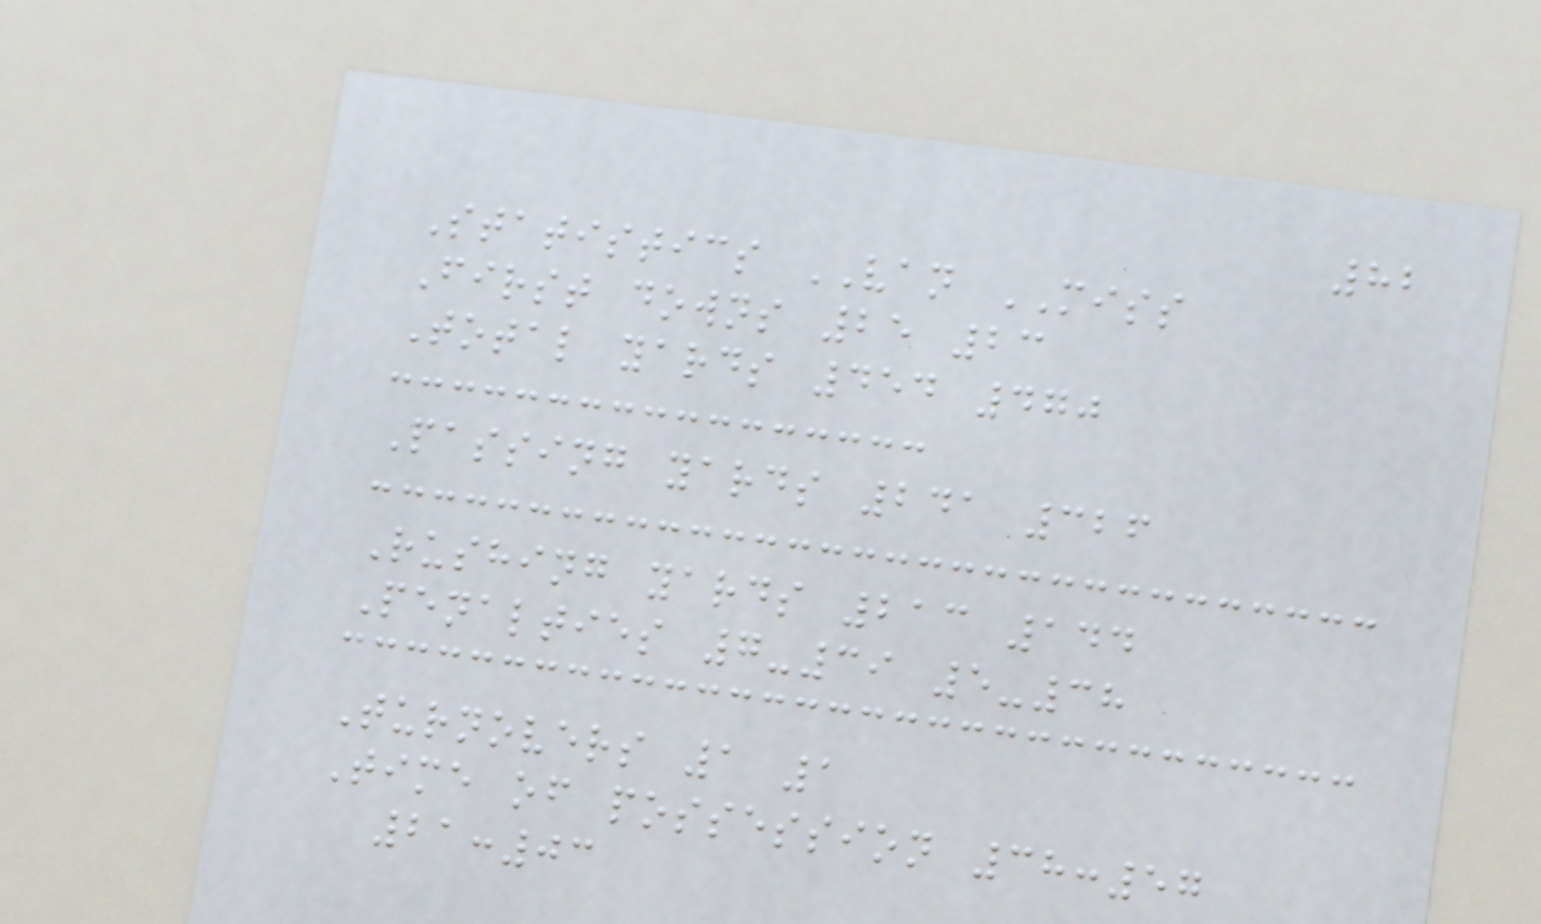82
Statistics VAN MISS
First downs 25 23
Total yards 454 470
Passing yards 241 326
Rushing yards 213 144
Penalties 7-39 5-38
Turnovers 1 1
Time of possession 38:57
21:03
